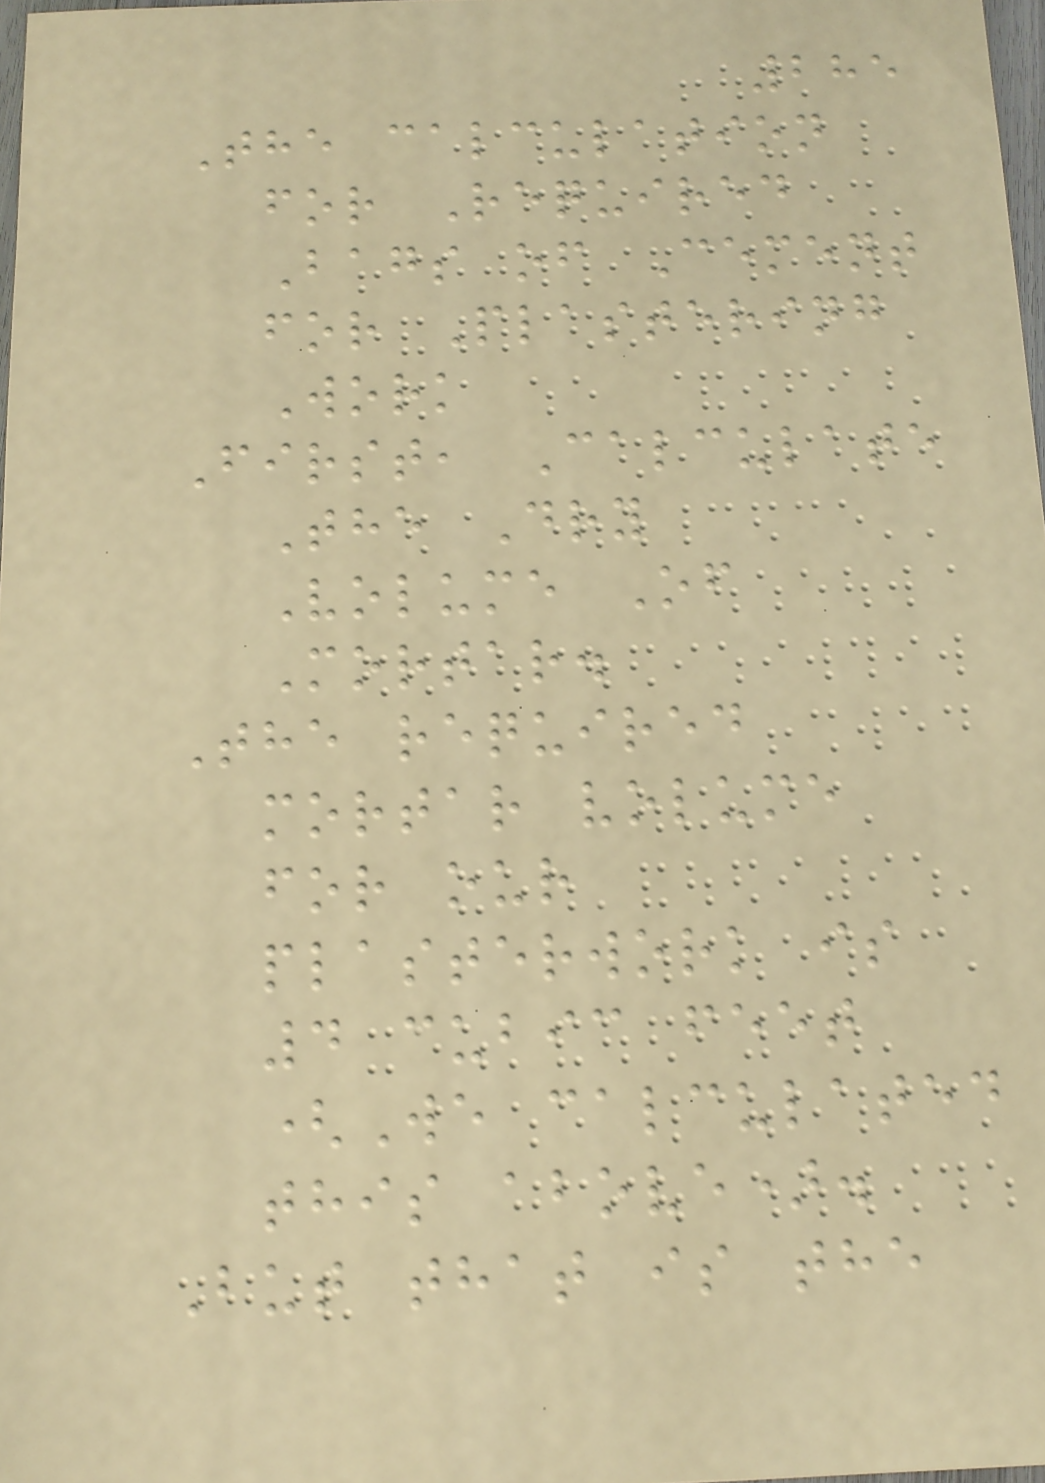285
The calculation
for Required
Bags of Cement
for Plastering
Work
First, Calculate
The Dry
Volume Of
Mortar.
The required
mortar volume
for our
plasterwork is
4 cubic feet
(We calculated
this above).
But that is the
